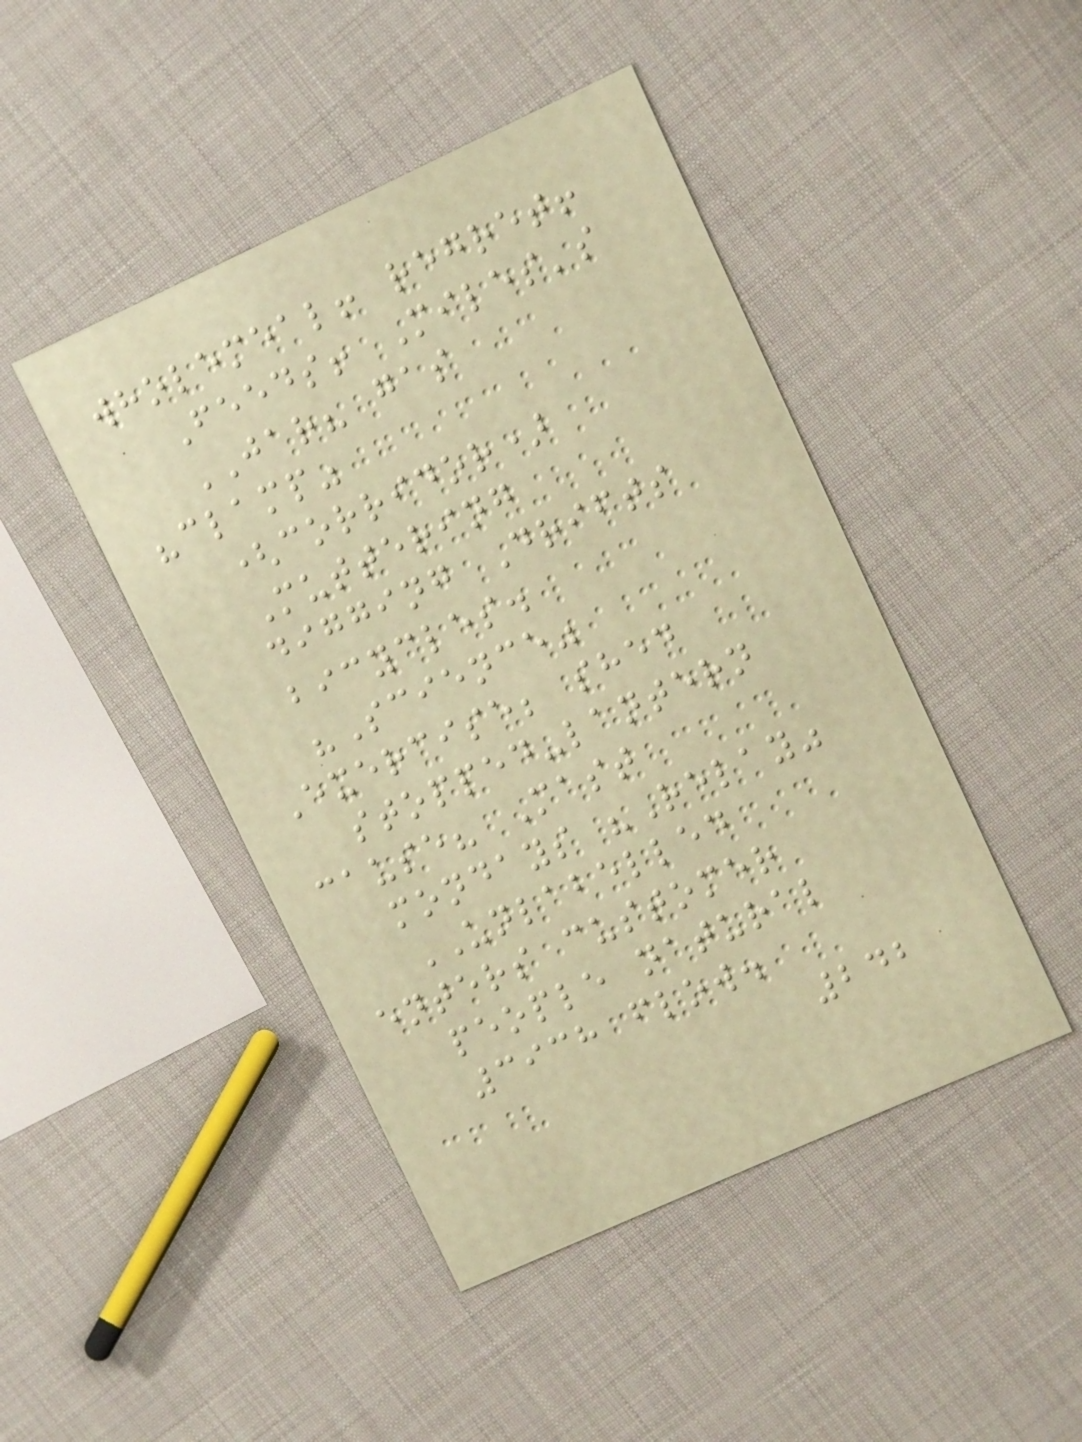wholemeal! regret!
Feeds! Miles's
JAR? gas
"clamp"
(corridor)
Muttering
digging Drifts
bicycles.
"Science"
Exercise; shed
stopped-lantern
cause? Mast
mondays "Relay"
UNLABELLED
enters customer
people natural
3938 flow.
242
